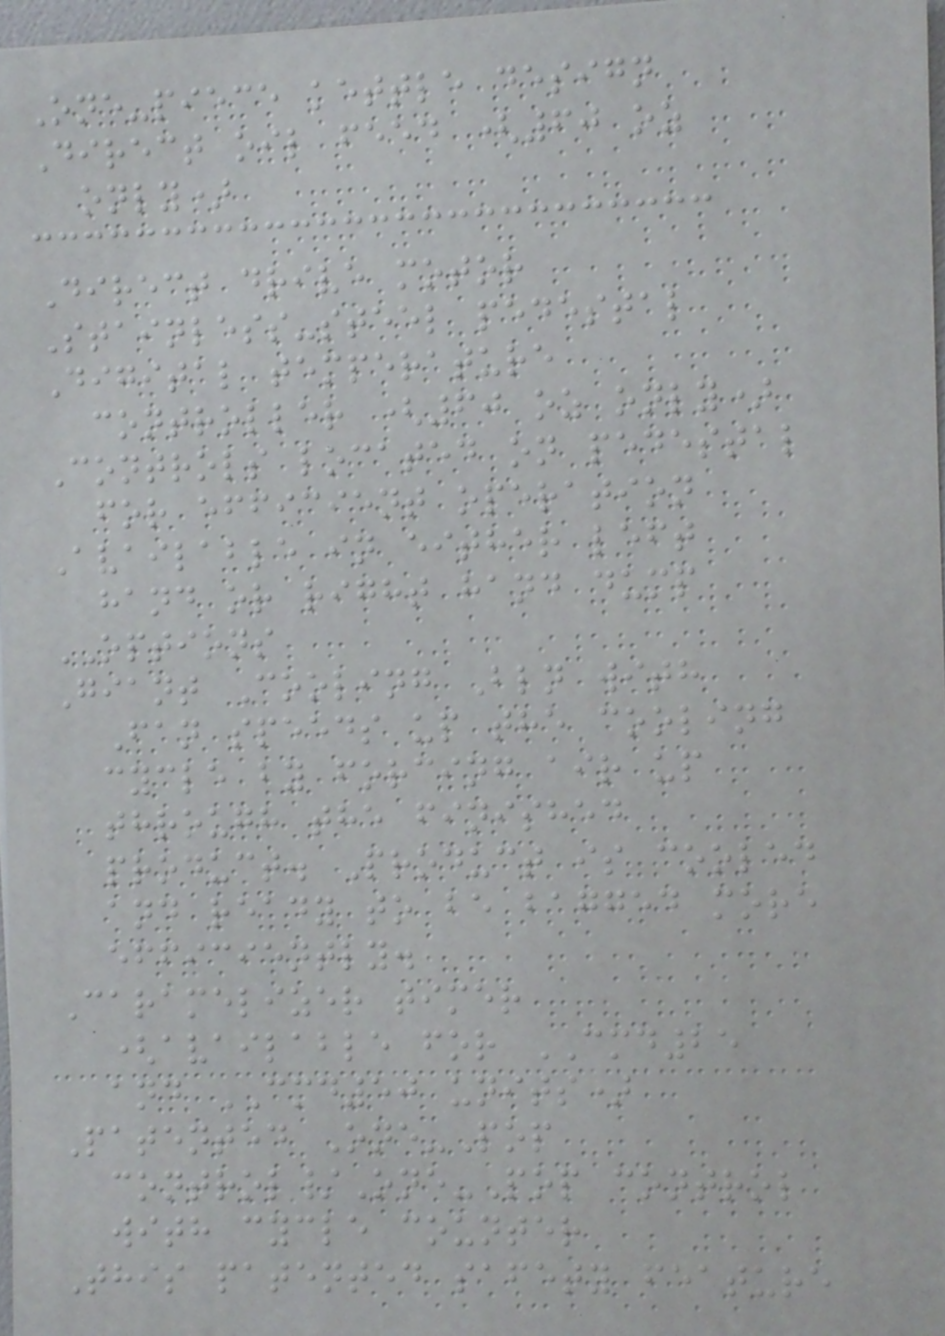One-piece kettle design
Direct oil feed (60 oz
only)
Direct drive motor
Stainless-steel pedestal
Digital temperature
controller (60 oz only)
Controls located on pedestal
for efficient operation
Available in either left
hand or right hand dump
OPTIONS
Giant Cooling Bln with
Fan speeds up the cooling
cycle by forcing air up
through the finished
product. Product is cooled
and ready to be bagged more
efficiently.
Caramelizer timer
(available for CMD25
and CMD50 units)
Patented One-Pop
control/One-Pop control
with cycle counter
This patented safety feature
